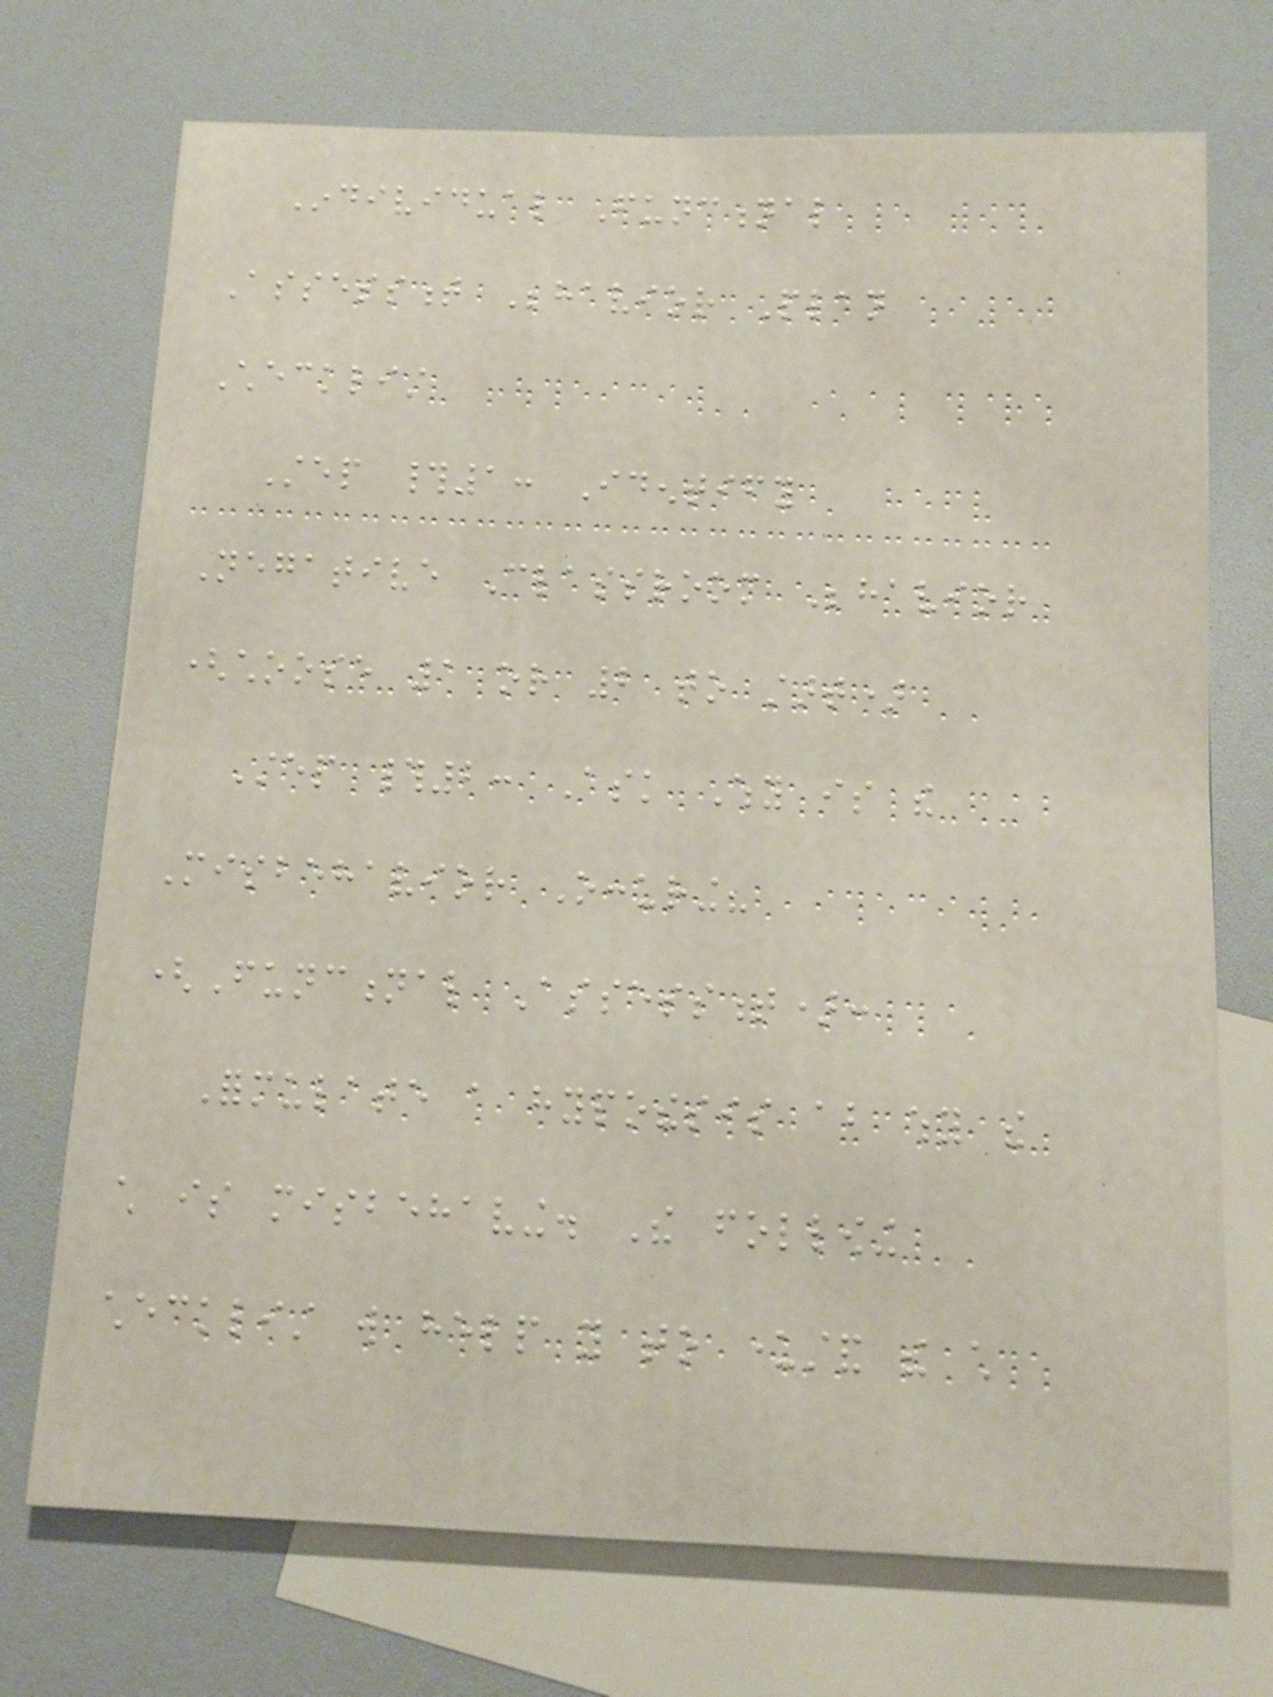Individual Functional
Assessment Behavior Plan
Checklist
Step #1: Identify
Negative Classroom Behavior
(choose 1 or 2 to start)
Step #2: Ask Why is the
Misbehavior Occuring?
(Functional Assessment):
Formulate a hypothesis about why the
child is misbehaving. The following
checklist will help you to understand the child
